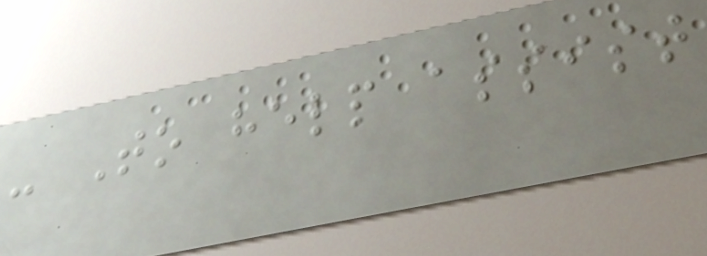- To help assist
